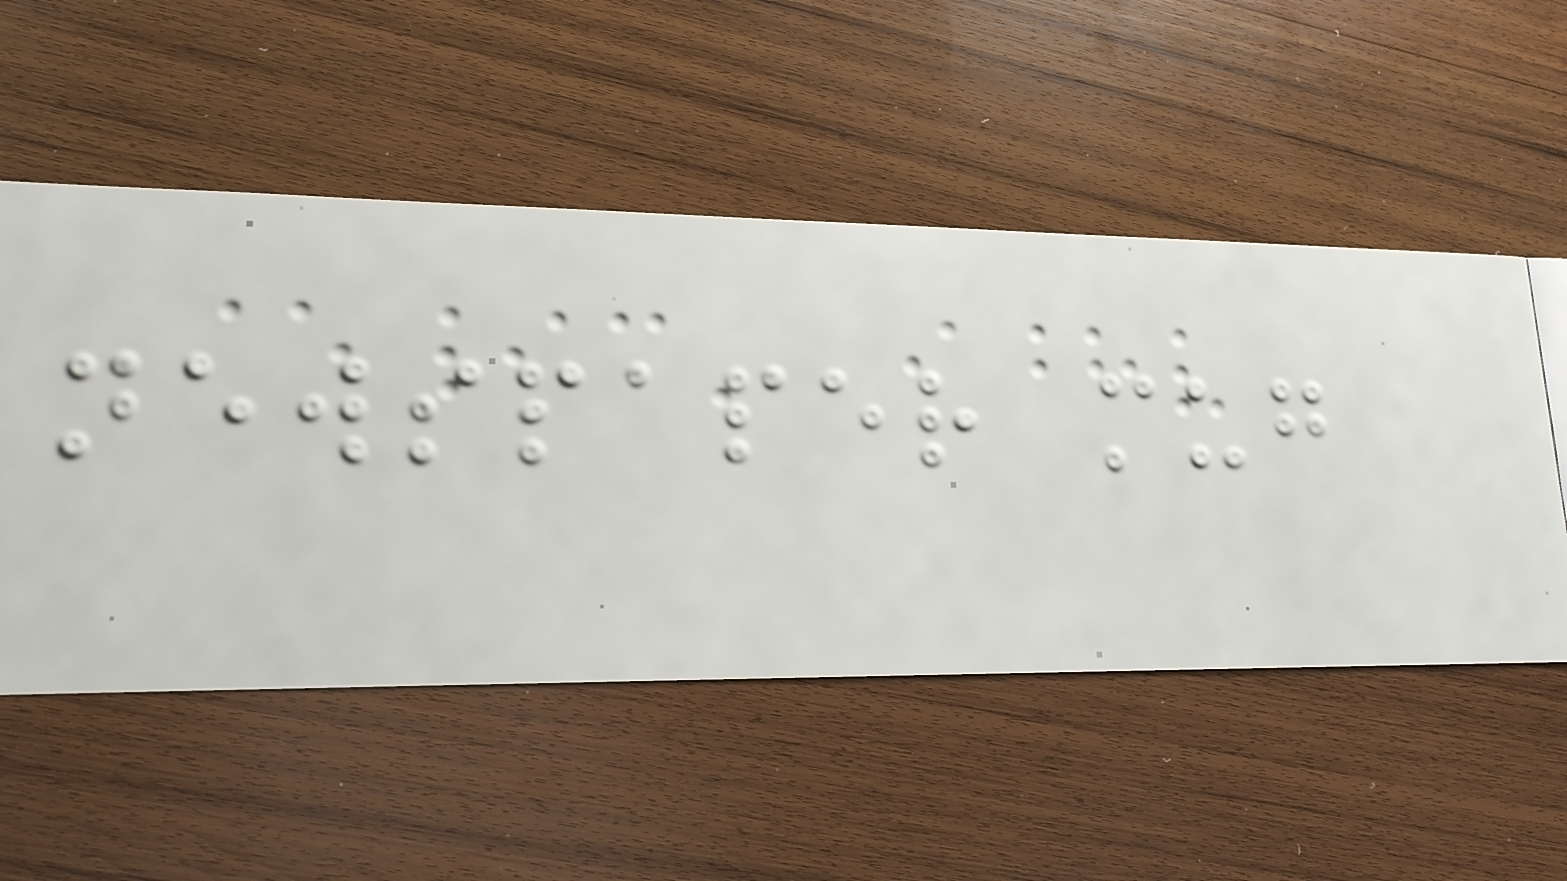newspaper mug
